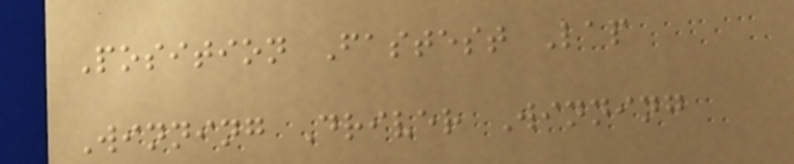Position Fastest Lap
Winning Driver Winning
